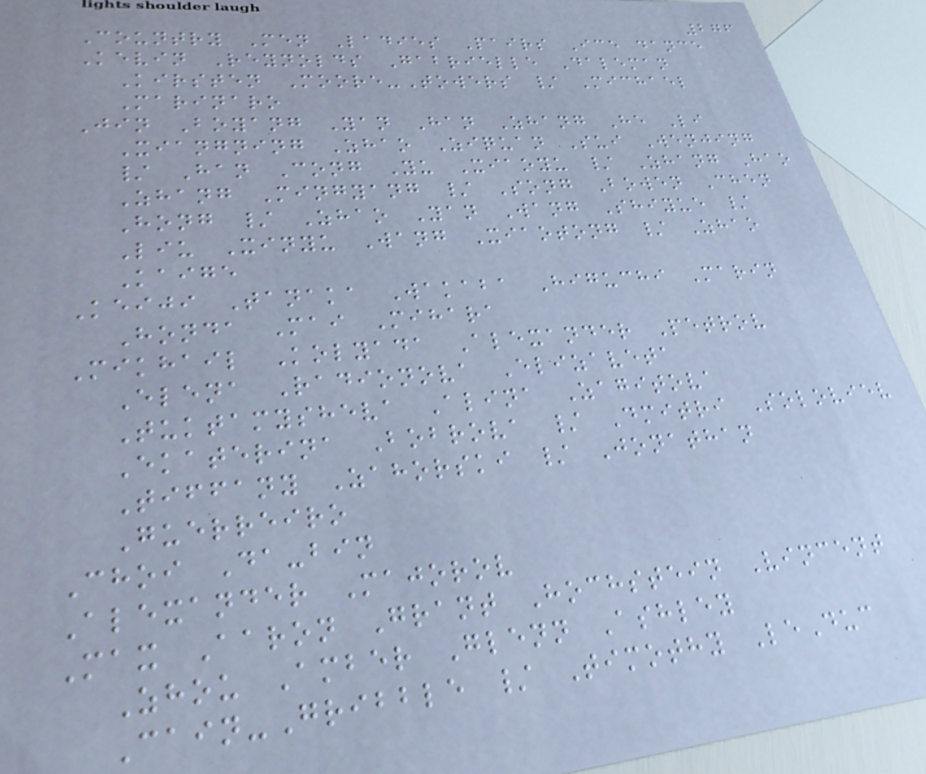276
Country Men Ladies Pairs Ice dance
Kevin Reynolds Gabrielle Daleman
Kirsten Moore-Towers / Michael
Marinaro
Jin Boyang Yan Han Zhang He Li
Xiangning Zhao Ziquan Sui Wenjing
/ Han Cong Yu Xiaoyu / Zhang Hao
Zhang Mingyang / Song Bowen Chen
Hong / Zhao Yan Wang Shiyue /
Liu Xinyu Wang Xiaotong / Zhao
Kaige
Keiji Tanaka Wakaba Higuchi Marin
Honda Mai Mihara
Mikhail Kolyada Alexander Petrov
Elena Radionova Elizaveta
Tuktamysheva Alina Zagitova
Ekaterina Bobrova / Dmitri Soloviev
Tiffany Zahorski / Jonathan
Guerreiro
Choi Da-bin
Alexander Majorov
Max Aaron Grant Hochstein Vincent
Zhou Amber Glenn Ashley
Cain-Gribble / Timothy LeDuc
